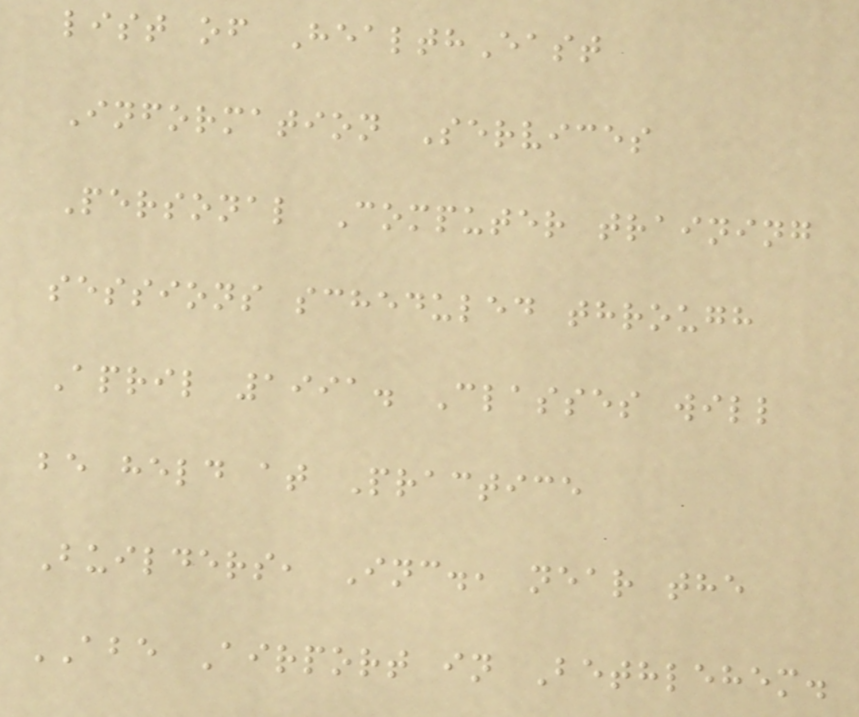list of HealthEast
Information Services
Personal Computer training
sessions scheduled through
April 1991. Classes will
be held at Practice
Builders, Inc., near the
ABE Airport in Bethlehem.
